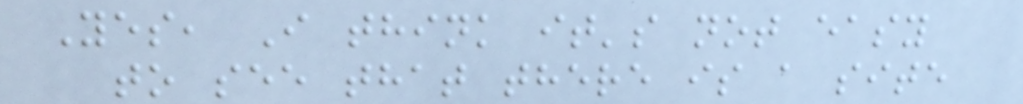Yes, I think it's not easy
to see that there is a site
